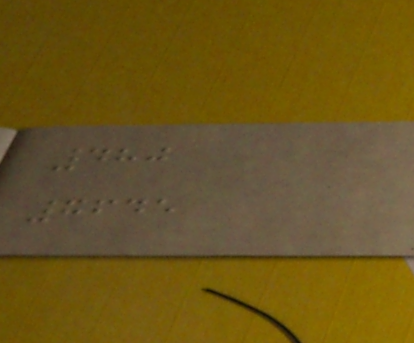480
7645
